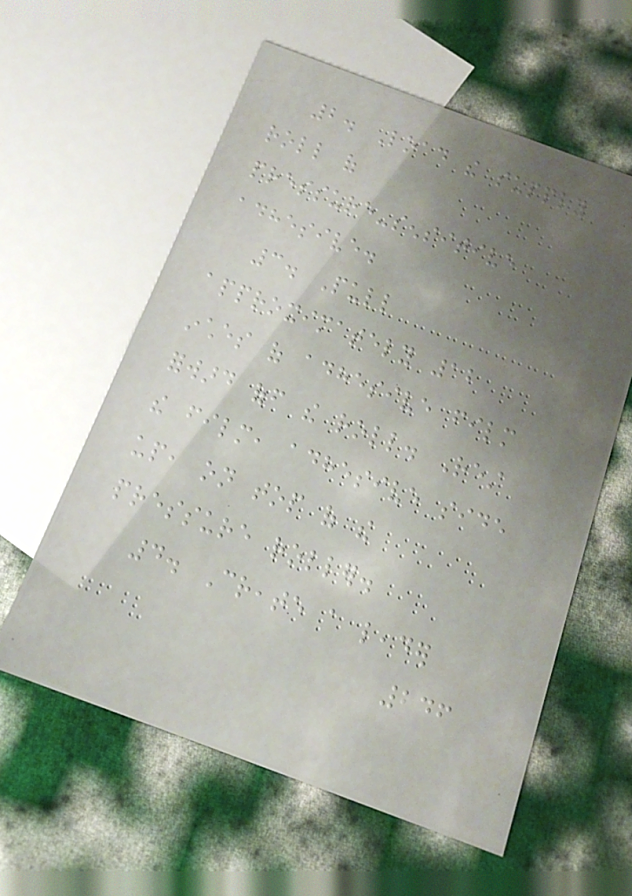2. Load the supply
roll of
pressure-sensitive
adhesive.
3. Pull
approximately 12
inches of adhesive film
forward off the roll. Rest
the film, adhesive side
up, on top of the
pressure roller.
4. Create a leader
246
